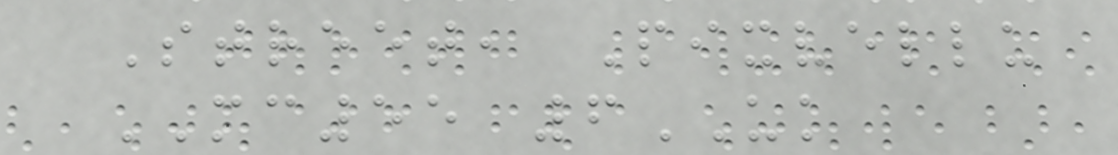Street, Pixvellu
MC55 6UK
